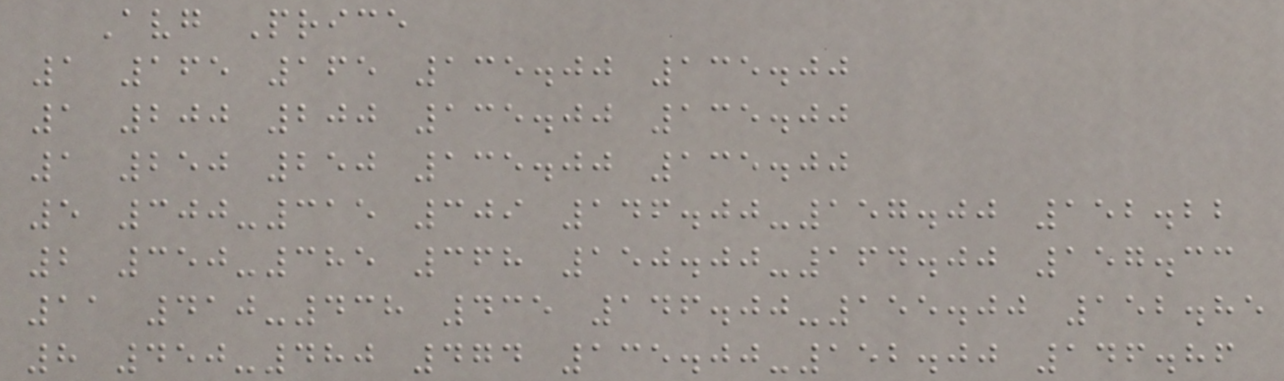Avg Price
1 165 165 135.00 135.00
1 200 200 135.00 135.00
1 250 250 135.00 135.00
5 300-315 309 146.00-157.00 152.22
2 350-385 368 150.00-164.00 157.33
11 410-438 435 146.00-155.00 152.85
8 450-480 474 135.00-152.00 146.86
